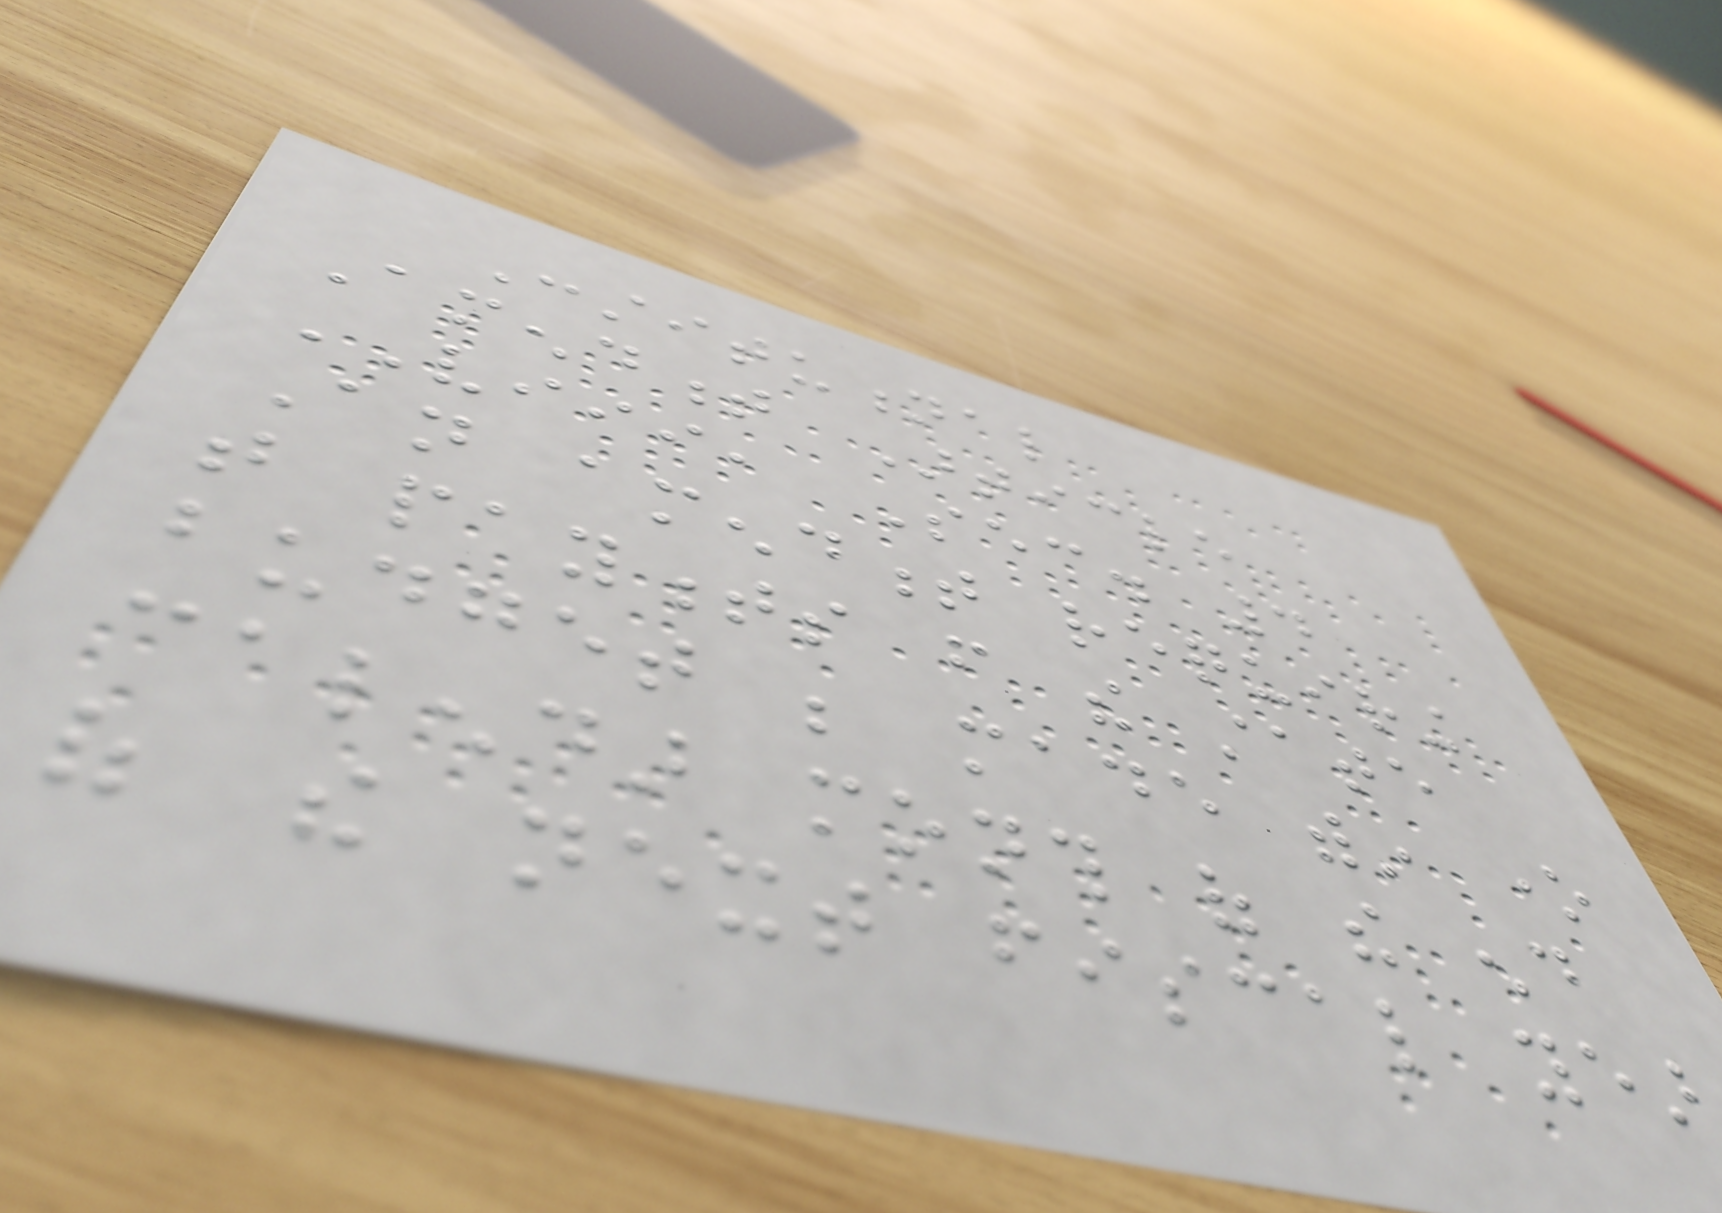Constitutional
Amendment Article
VIII, Sec. 4
An amendment requiring
that payments from the state
budget be made within one
calendar month of the end
of the next fiscal year
